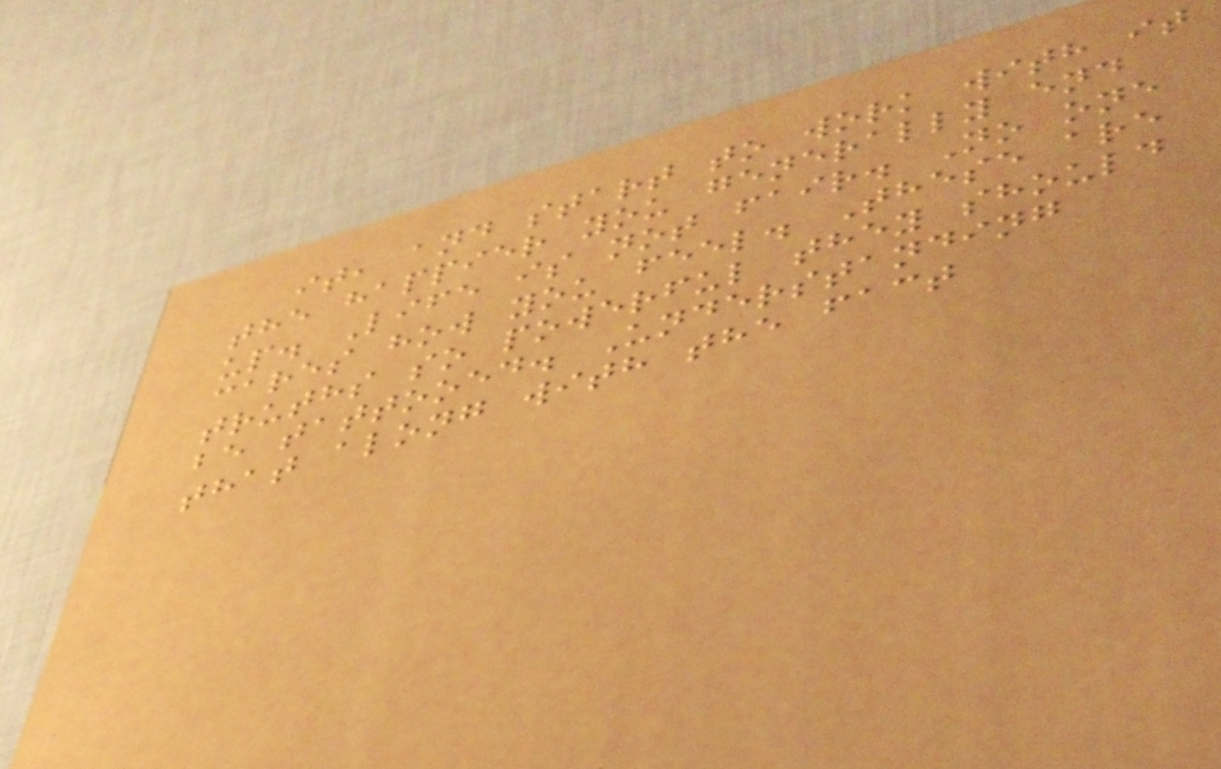it, and start to work with it
the happier you generally end
up. Life is not fair. No one
cares how you feel. These are
truths so powerful they should
be tattooed. Understanding
that along with the fact
